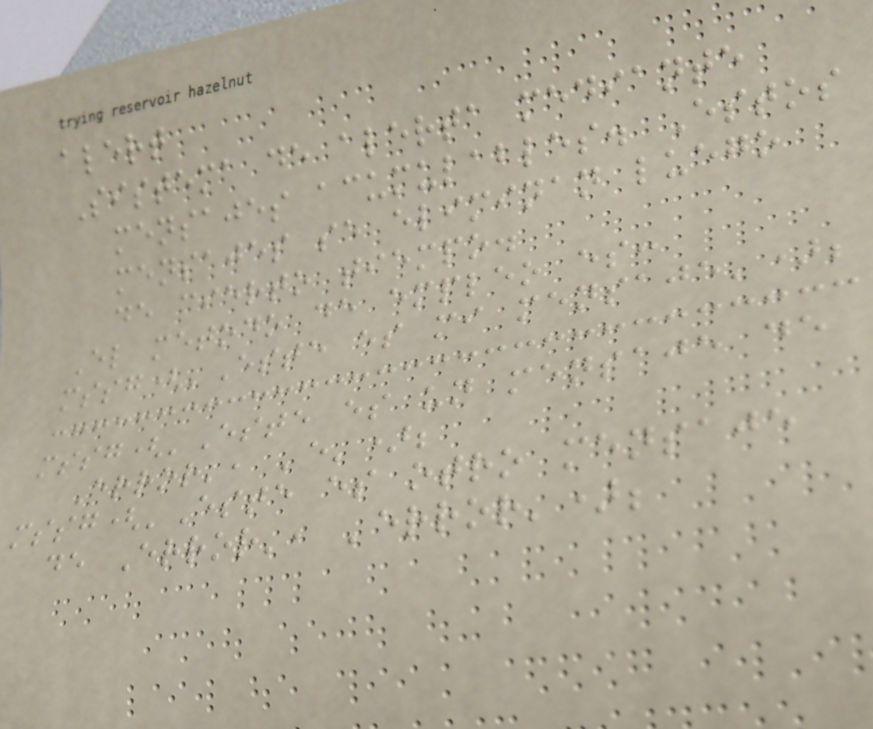alert
Sistema de alerta mediante
mensajes acumulables. Estos
mensajes se eliminan luego
de cierto tiempo.
El metodo de empleo es:
mssg('Este es mi mensaje');
mssg('Este es un mensaje de
Error', 'e');
mssg('Este es otro mensaje
de Error', 'error');
